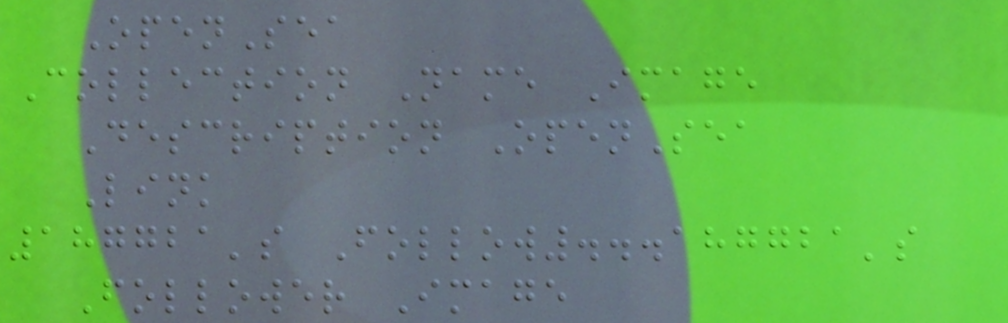OpenSea
Collection Name Image
Description OpenSea
Link
187721's Follow...187721's
Follower Image
